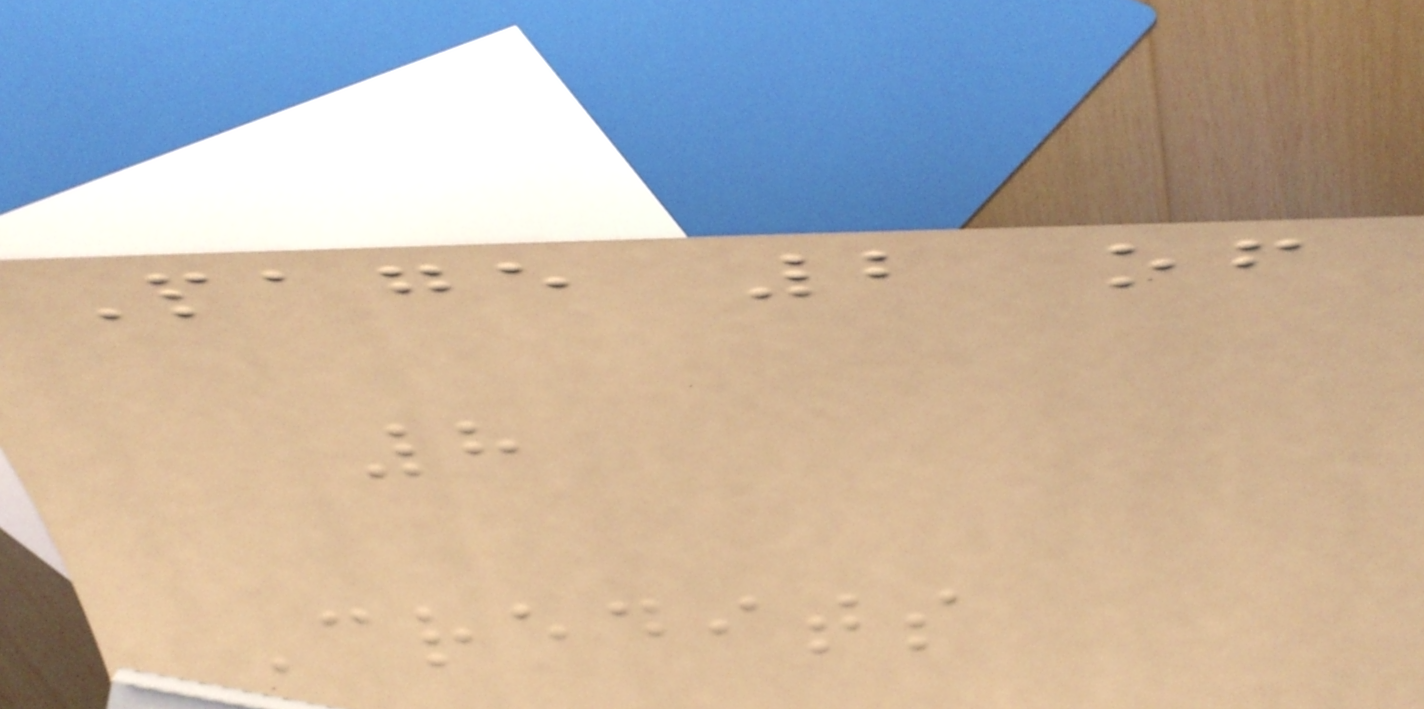Page 2 of
8
Credits
